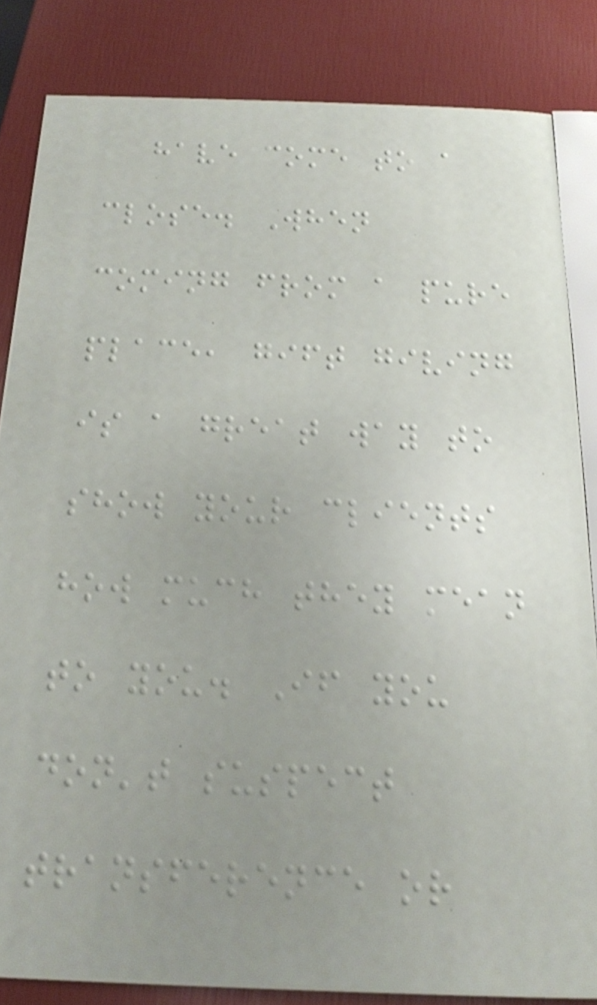have come to a
close. When
coming from a pure
place, gift giving
is a great way to
show your clients
how much they mean
to you. If you
don't suspect
transference or
